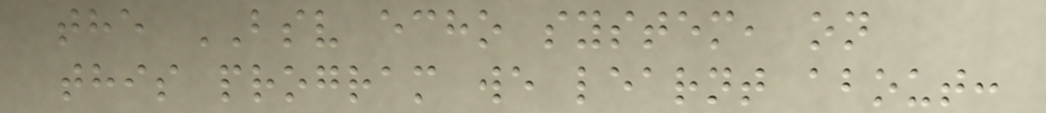the BSV echo system, on
this program we learnt about:
